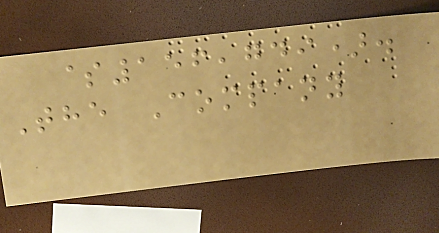$156,749).
The Company
